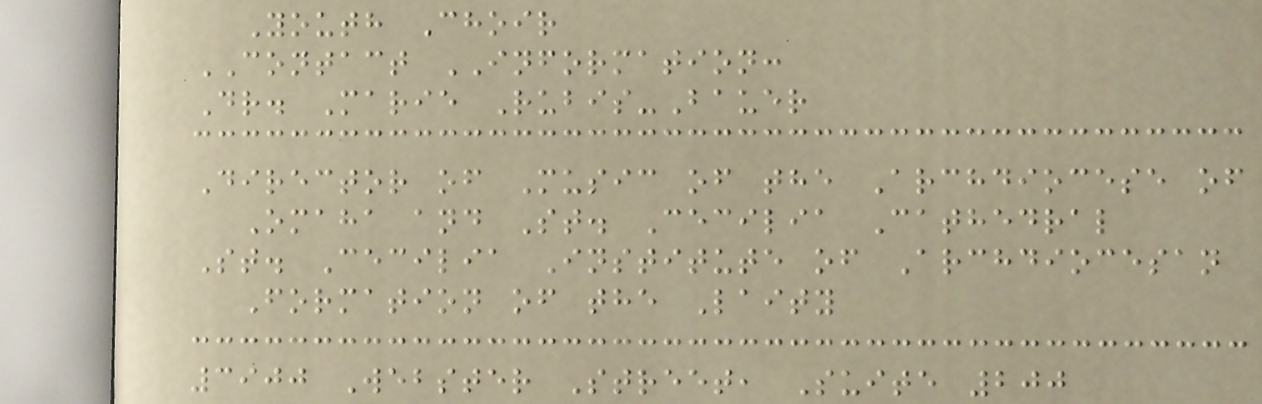Youth Choir
CONTACT INFORMATION:
Dr. Marie Rubis-Bauer
Director of Music of the Archdiocese of
Omaha and St. Cecilia Cathedral
St. Cecilia Institute of Archdiocesan
Formation of the Laity
3900 Webster Street, Suite 200
